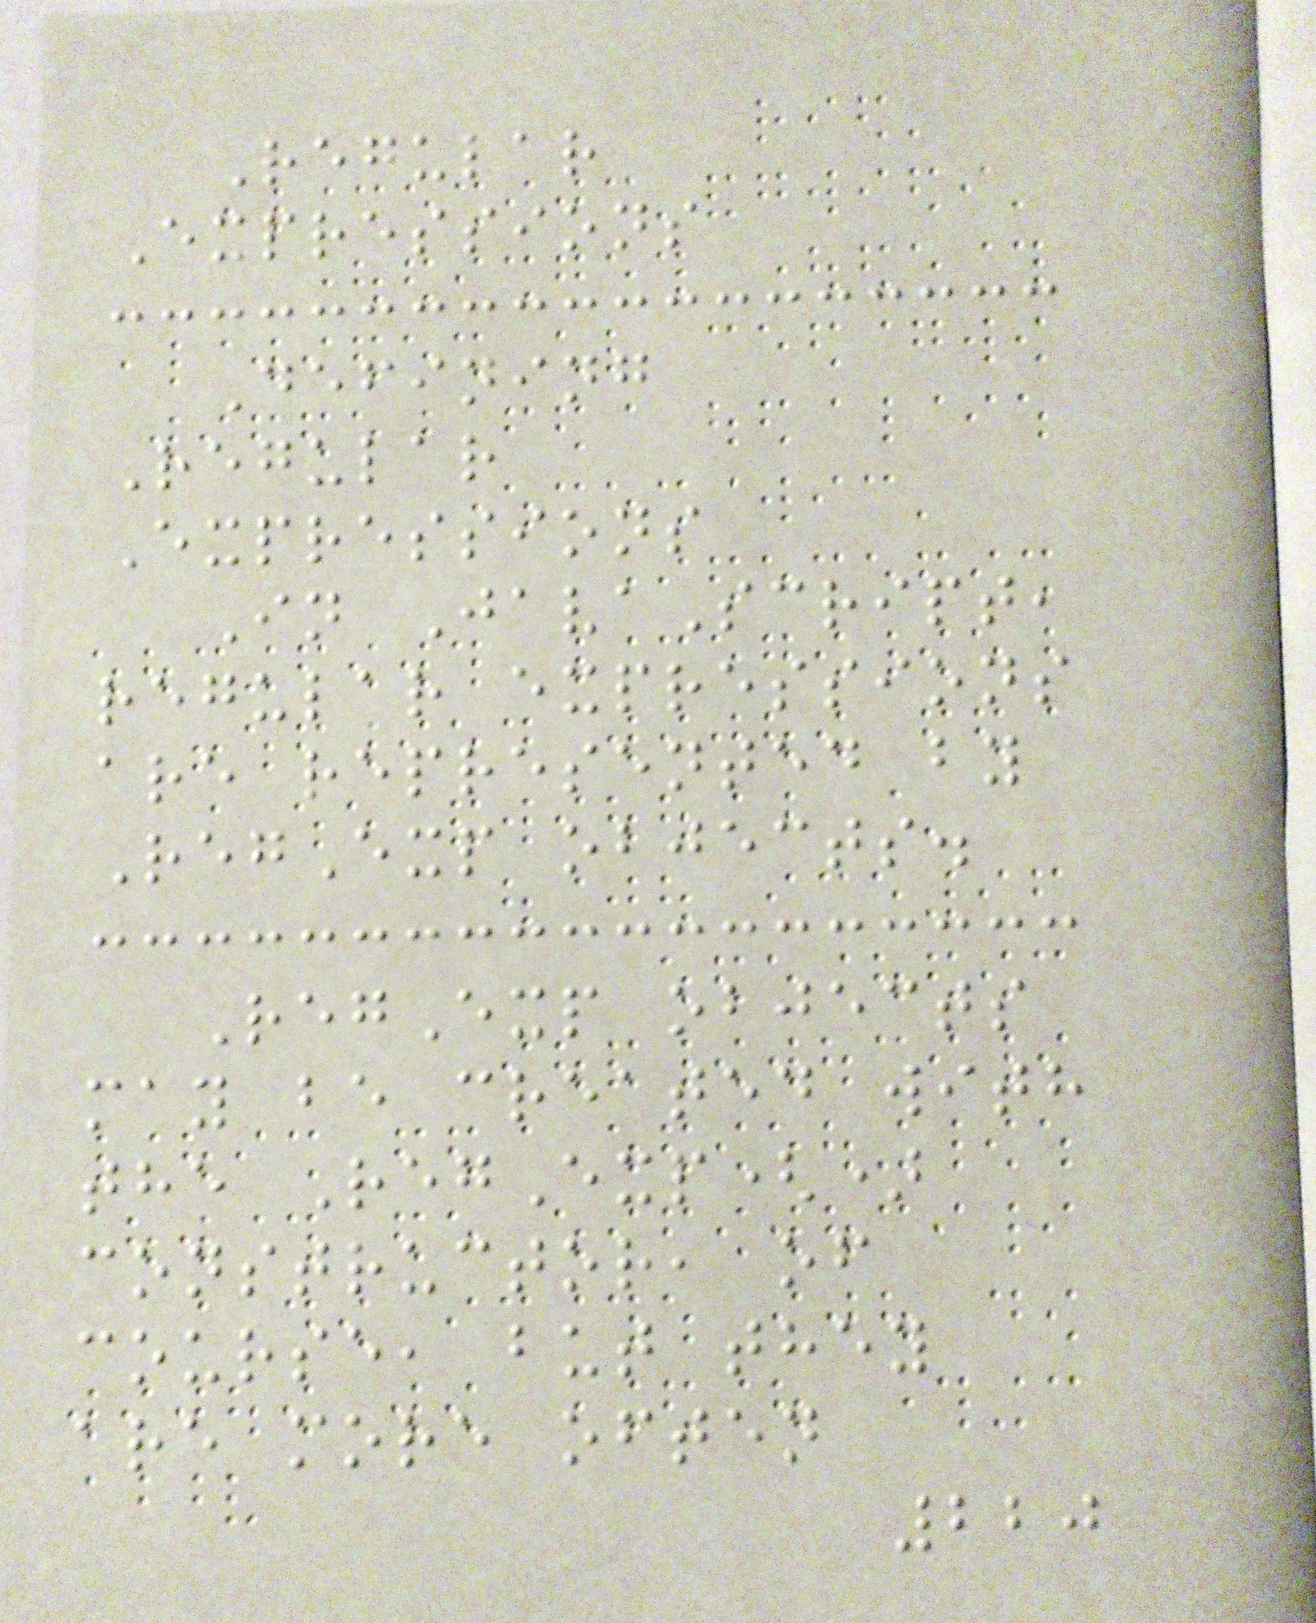Regular
Expressions
Defining
Regular
Expressions
In JavaScript,
regular expressions
are represented by
RegExp objects.
RegExp objects
may be created with
the RegExp()
constructor, of
course, but they
are more often
220
